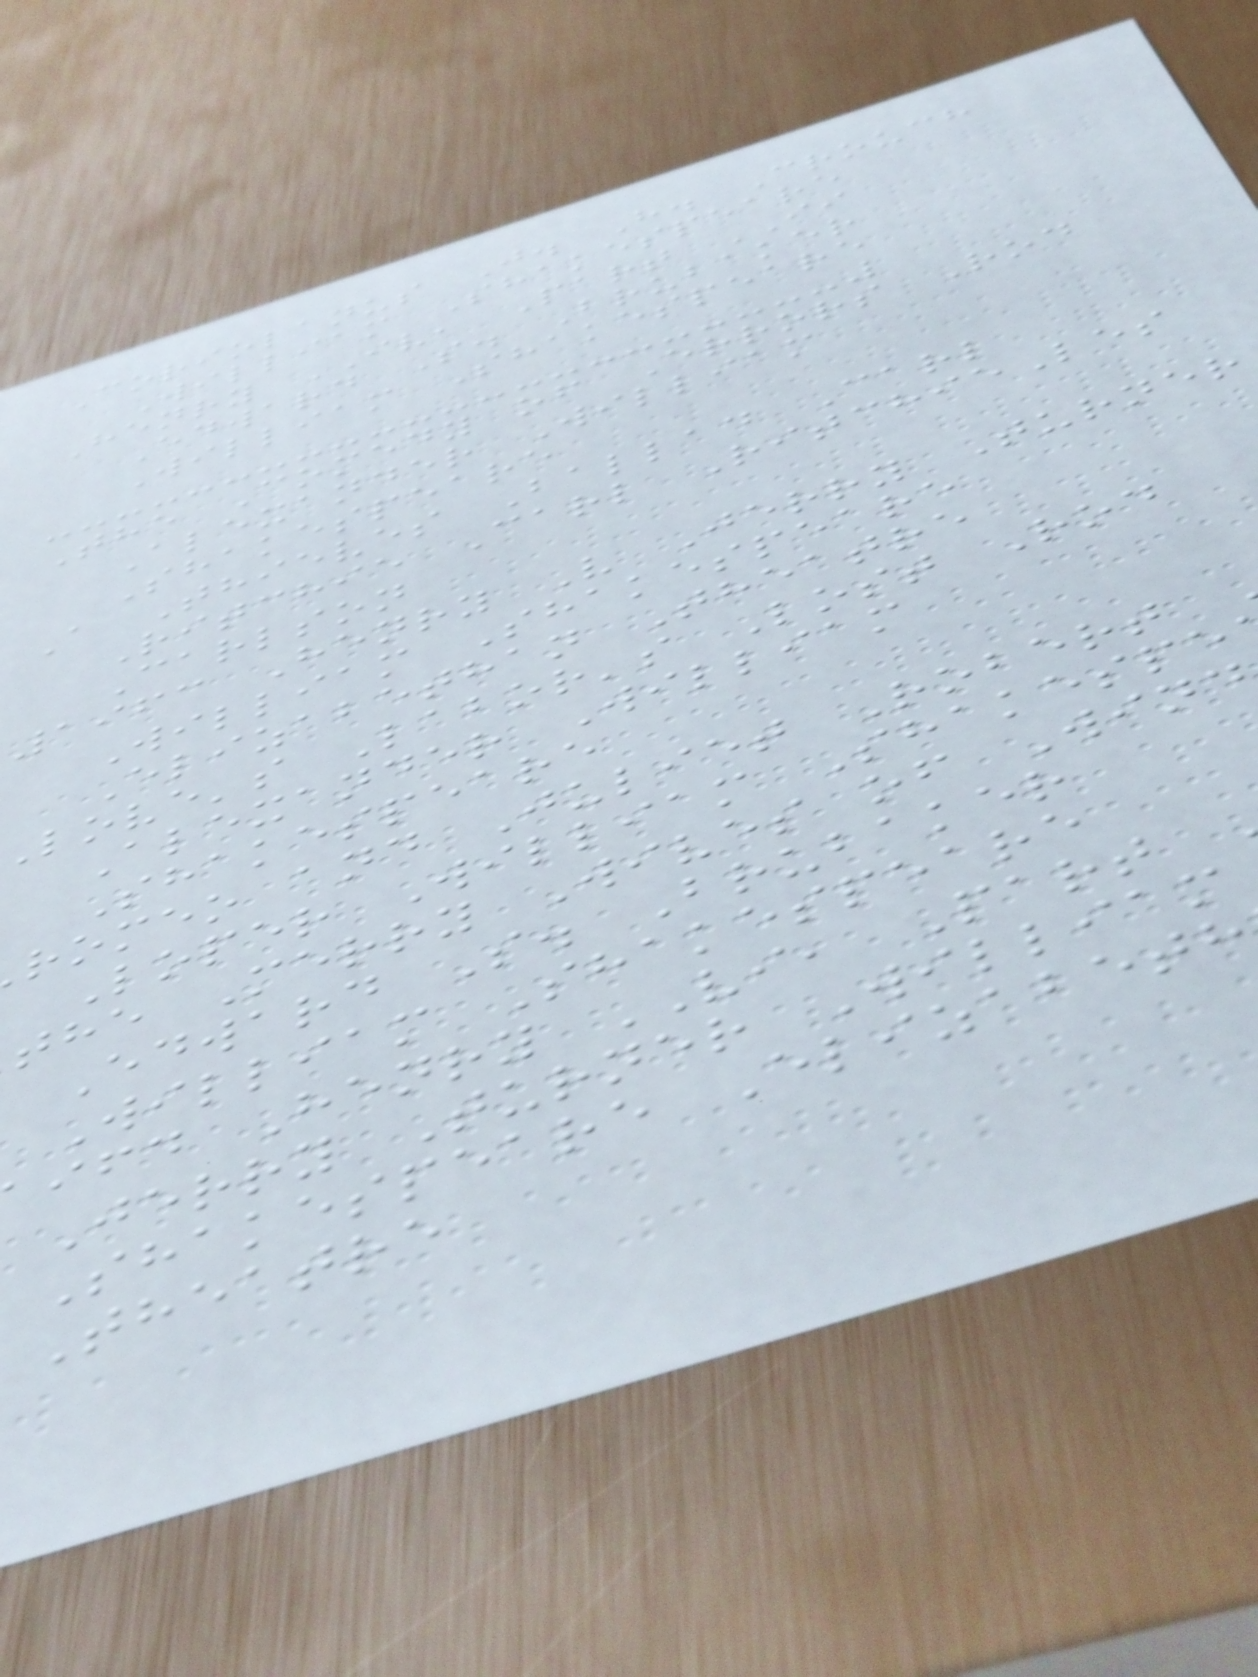Coriolanus J. H. Crouch
William Shakespeare
Henry IV, Part II
Edward S. Brubaker
William Shakespeare
The Comedy of Errors Rod
Alexander William
Shakespeare
A Thieves Ballad Carl
Ritchie Carl RitchieLes
Carlson
1963 Henry V Jerry Turner
William Shakespeare
Elizabethan Theatre
love's Labor's Lost Rod
Alexander William
Shakespeare
romeo and Juliet Robert
Loper William Shakespe
the Merry Wives of Wind
Edward S. Brubaker
William Shakespeare
ifd Henry VI, Part
Jerry Turner William
Shakespeare Elizabeth
Theatre
